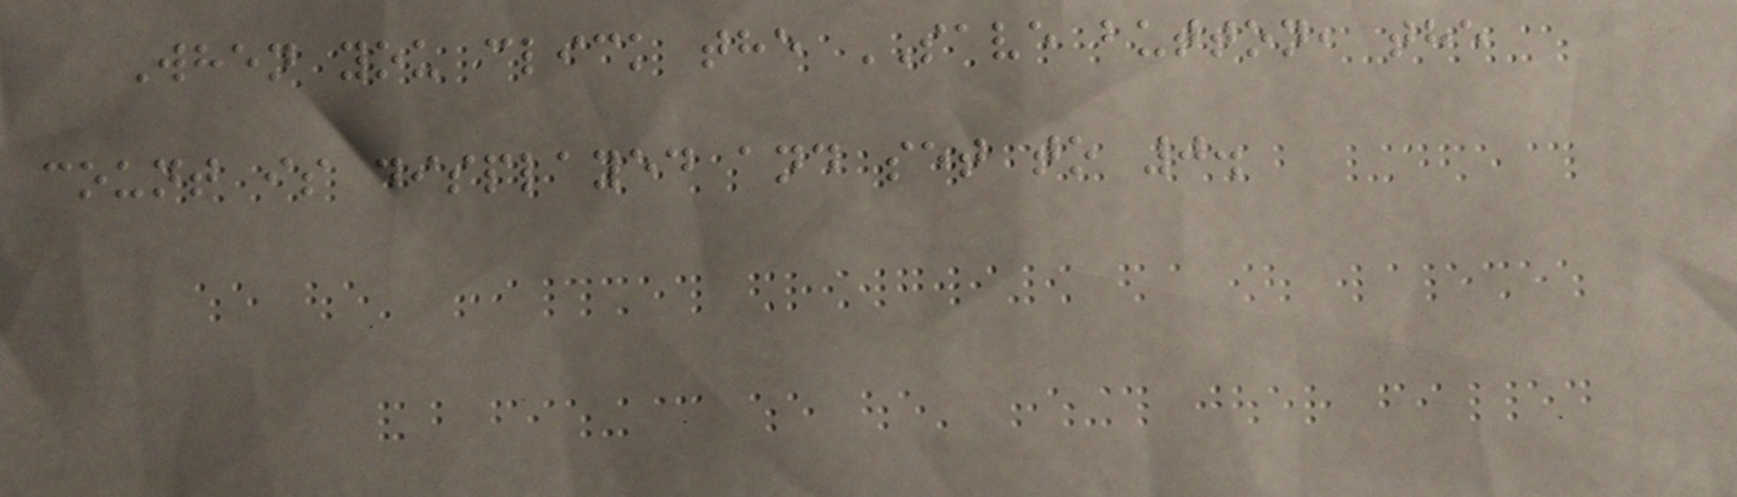When you click the SAVE button, the
count is displayed and set to 0.
